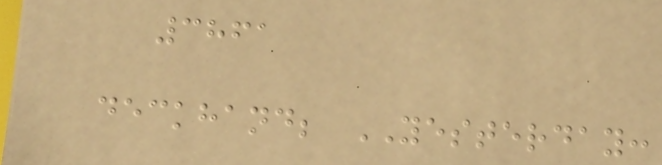3861
deckhand; YESTERDAY:
